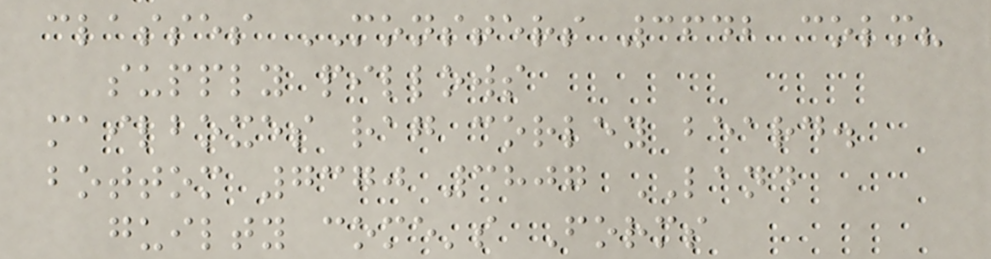classes MONSTERS 3642 colm?
supply pillows
mailboxes rag corley beard.
bottom 7370 3807 LAND
guilty come's Forms
